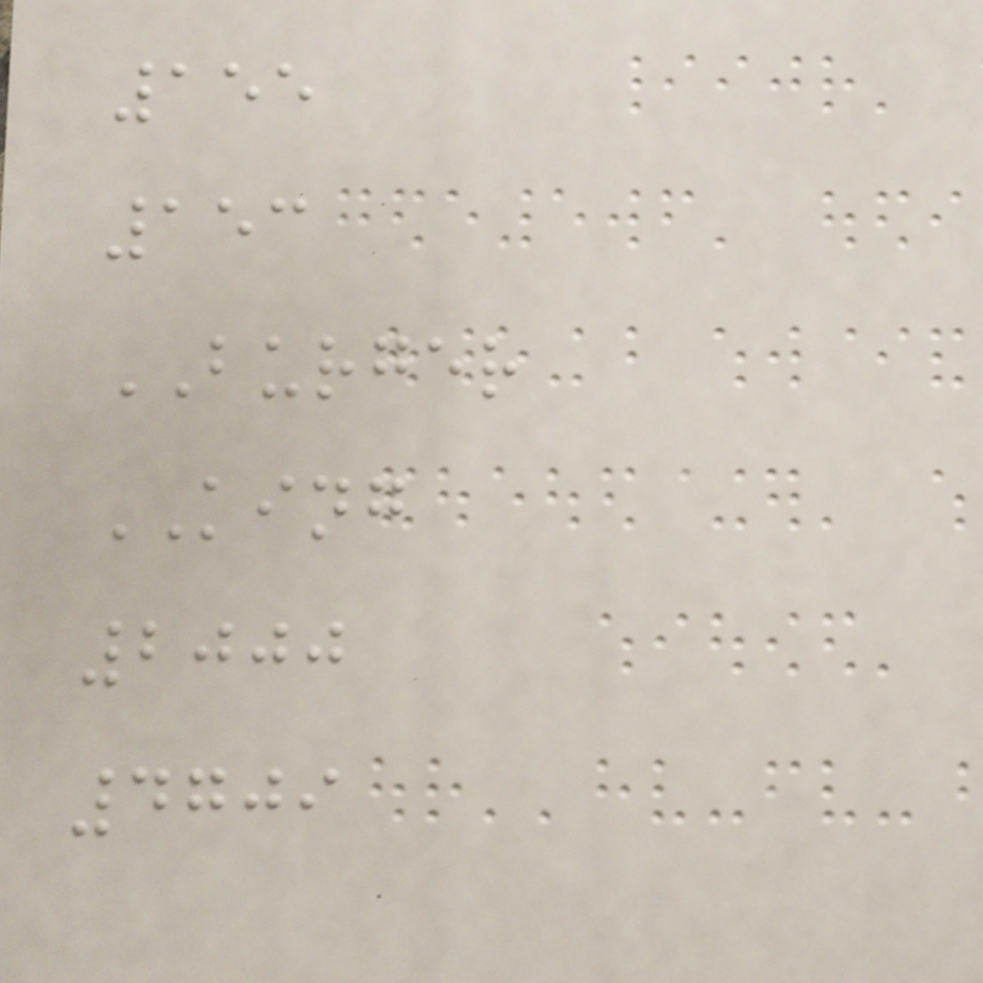155
153
BURGER
KING
2000
4709
